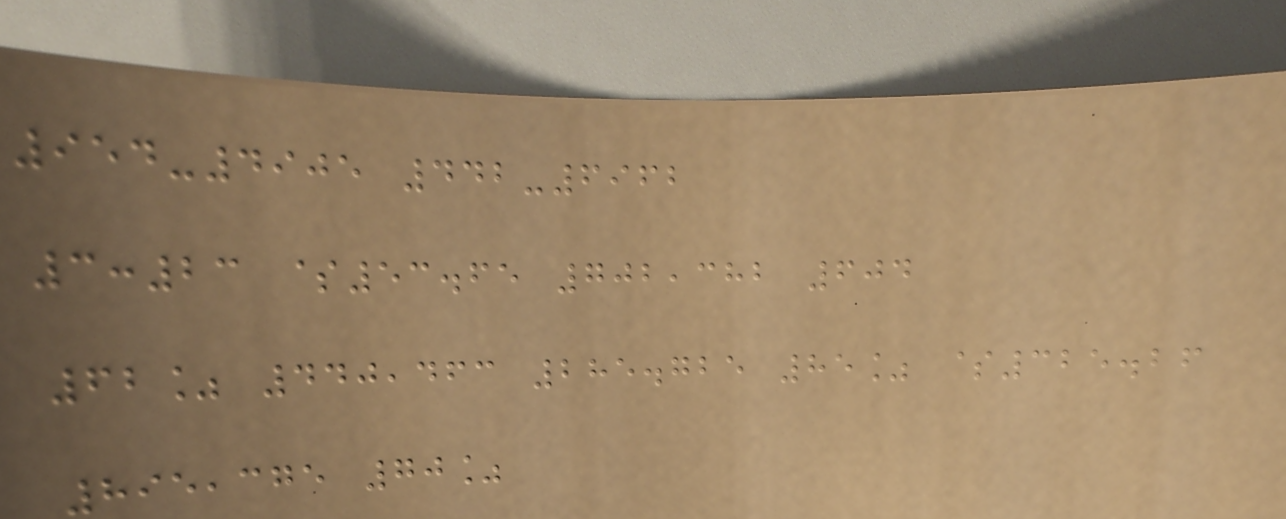954-4905 442-6962
3:23 $53.65 702,382 604
62% 440,463 285.725 85% $325.26
895,375 70%
